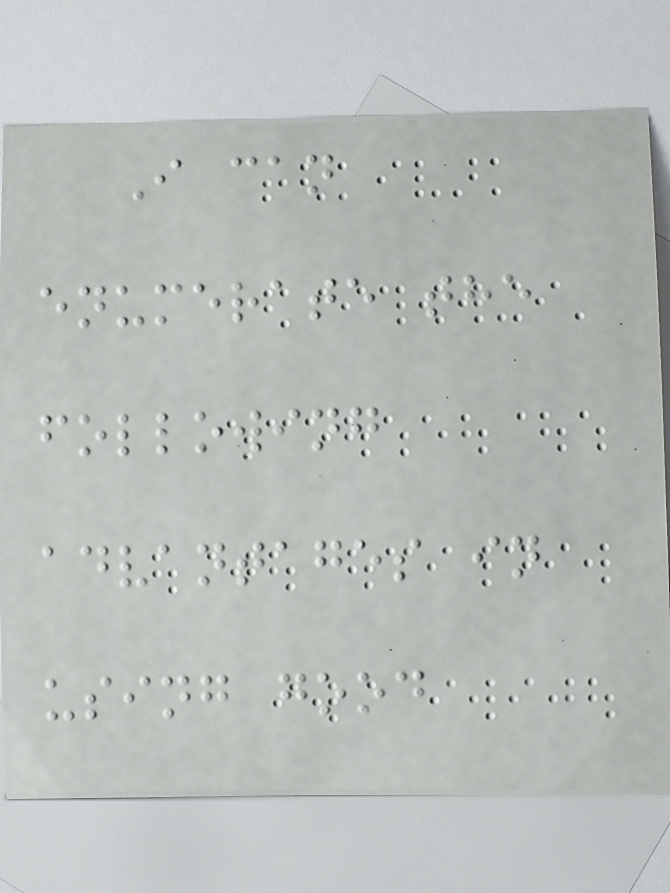I can
enumerate the
following
advantages in
using good
